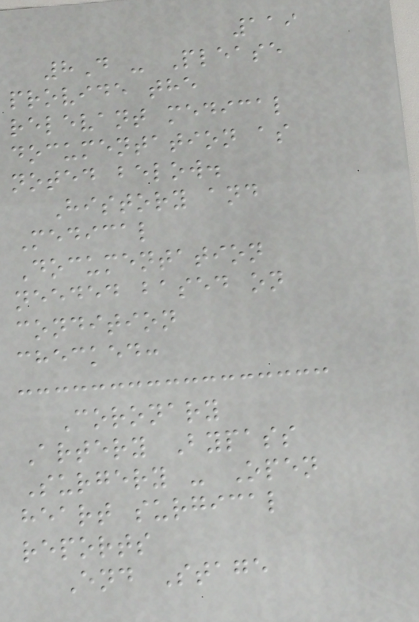119
8D - Please
provide the
relevant medical
documentation as
noted below.
History and
Medical
Documentation
needed based on
condition
checked:
Coronary
Artery Bypass
Surgery - Open
heart surgical
reports
End Stage
